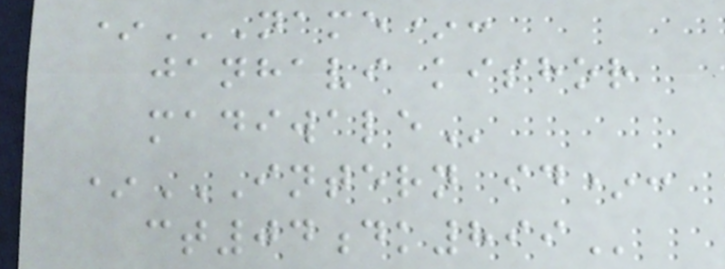*NAME*:
JANHAVI KISHOR
MADIWALE
*INTERN ID*:
CT04DK899
